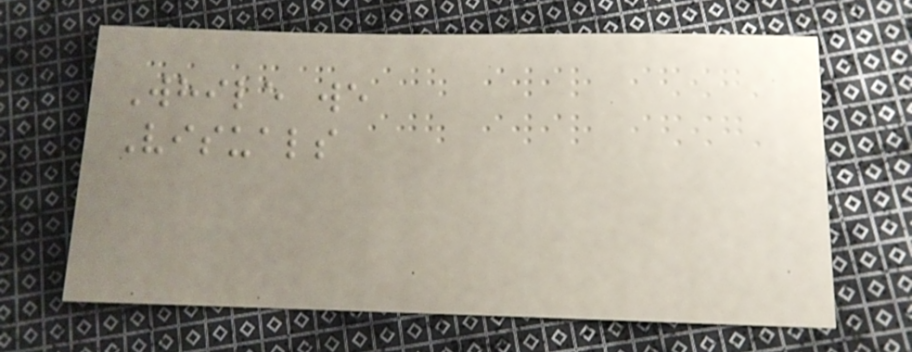While we
Visuals
